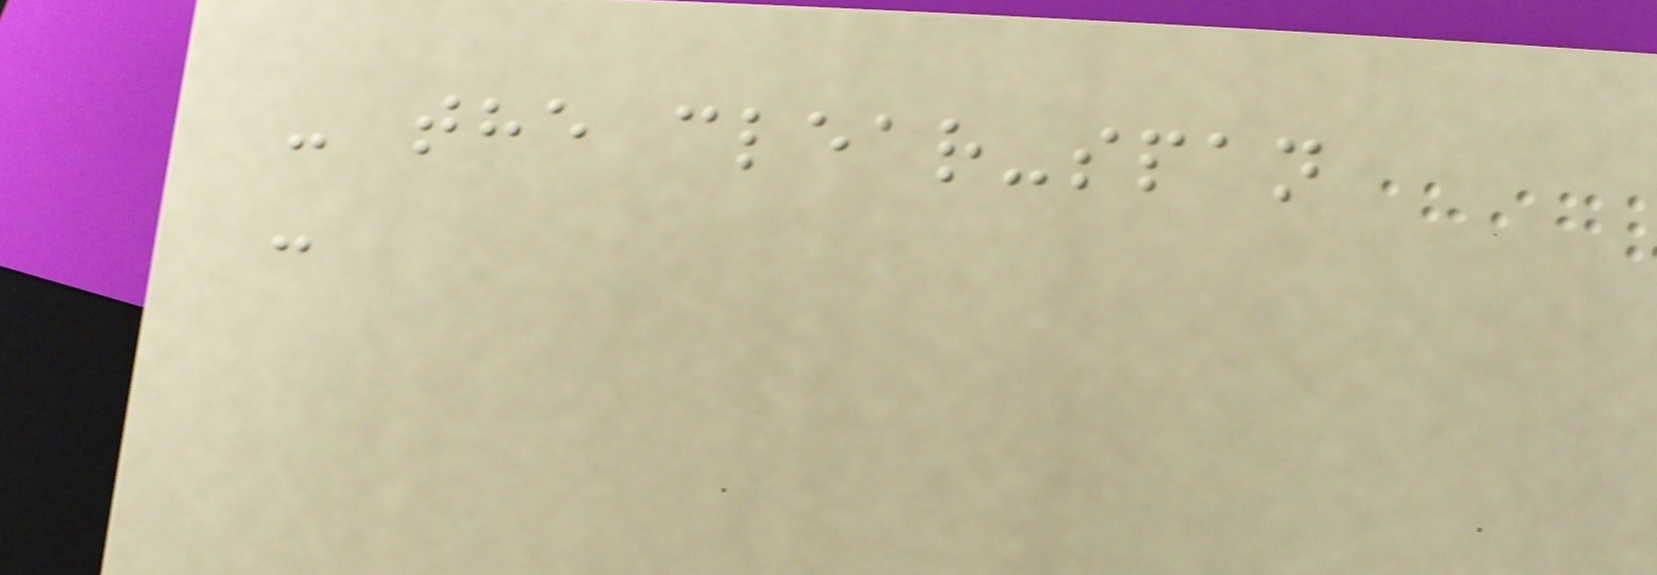- the clear-span
-
